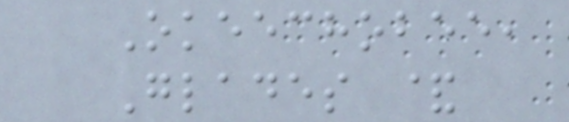Okeechobee,
Glades &
